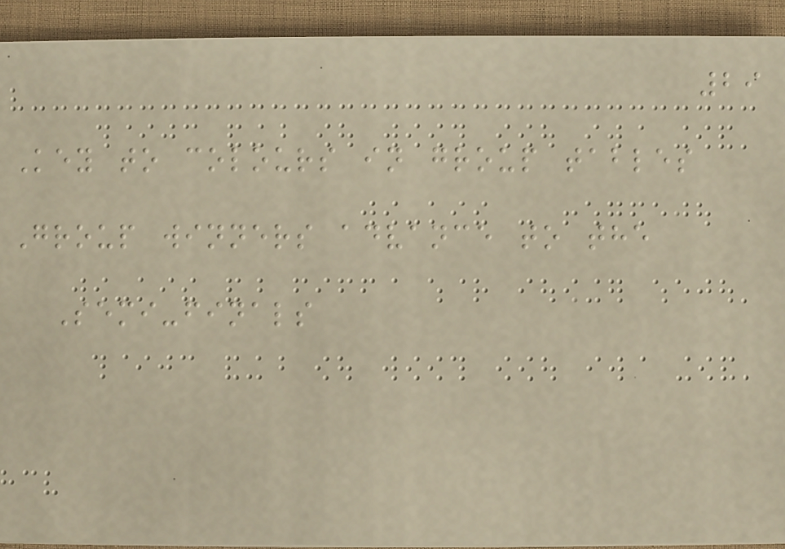29
Key to colours in group tables
Group winners advance to the
Semi-finals
